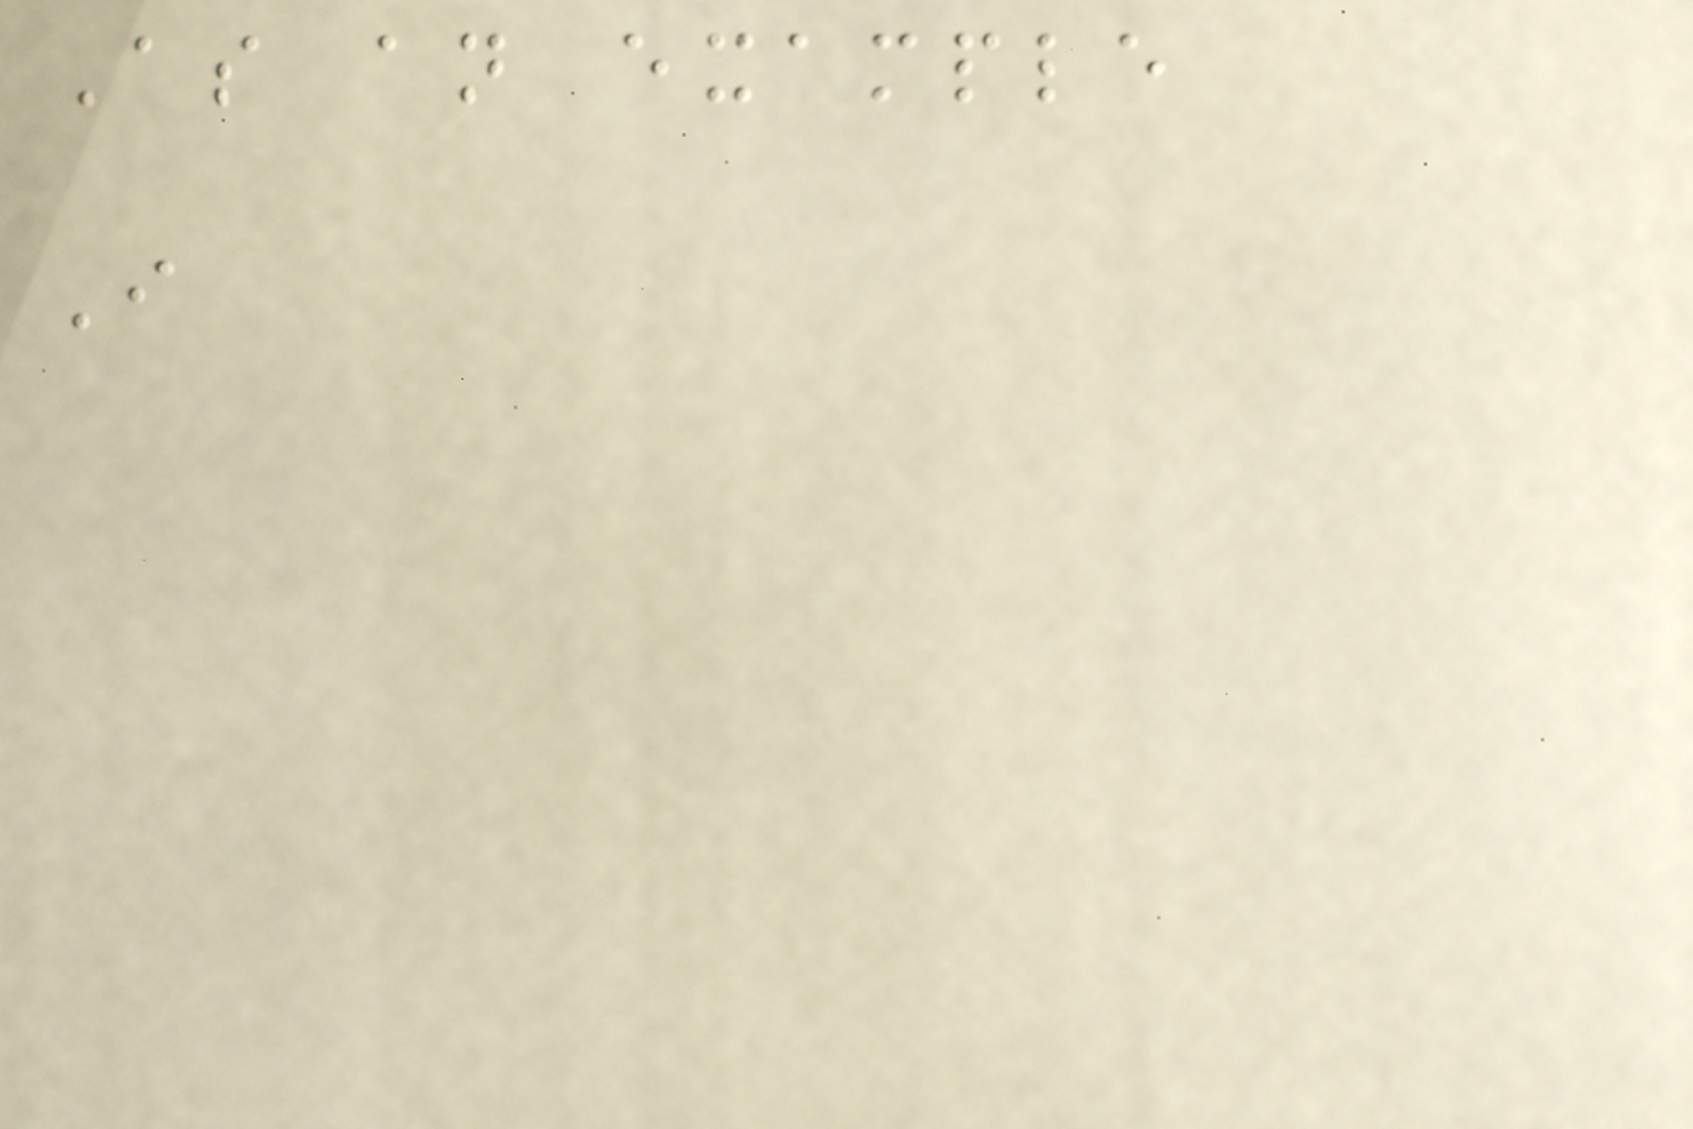As an example
I
